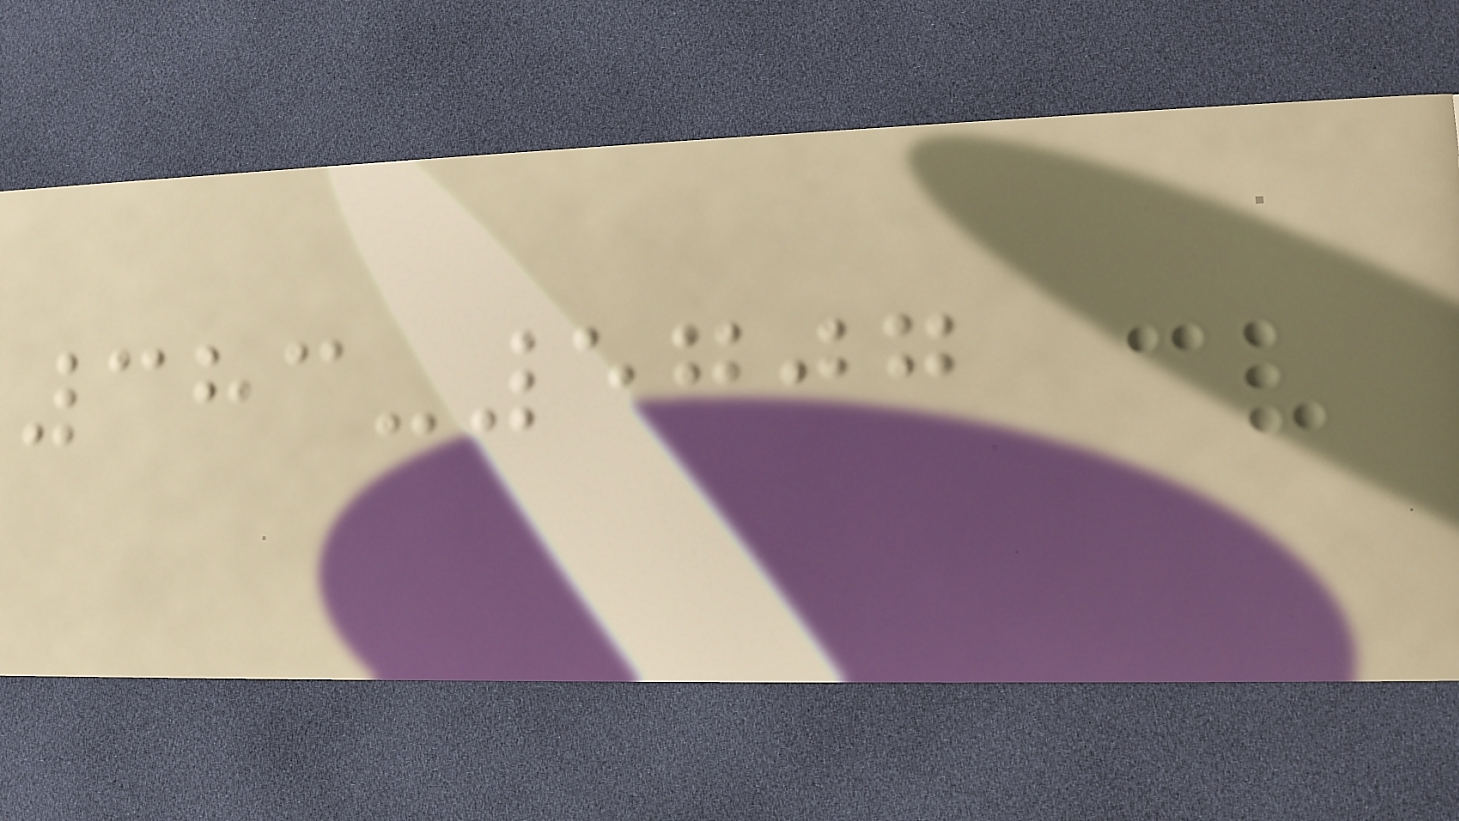383-5707
